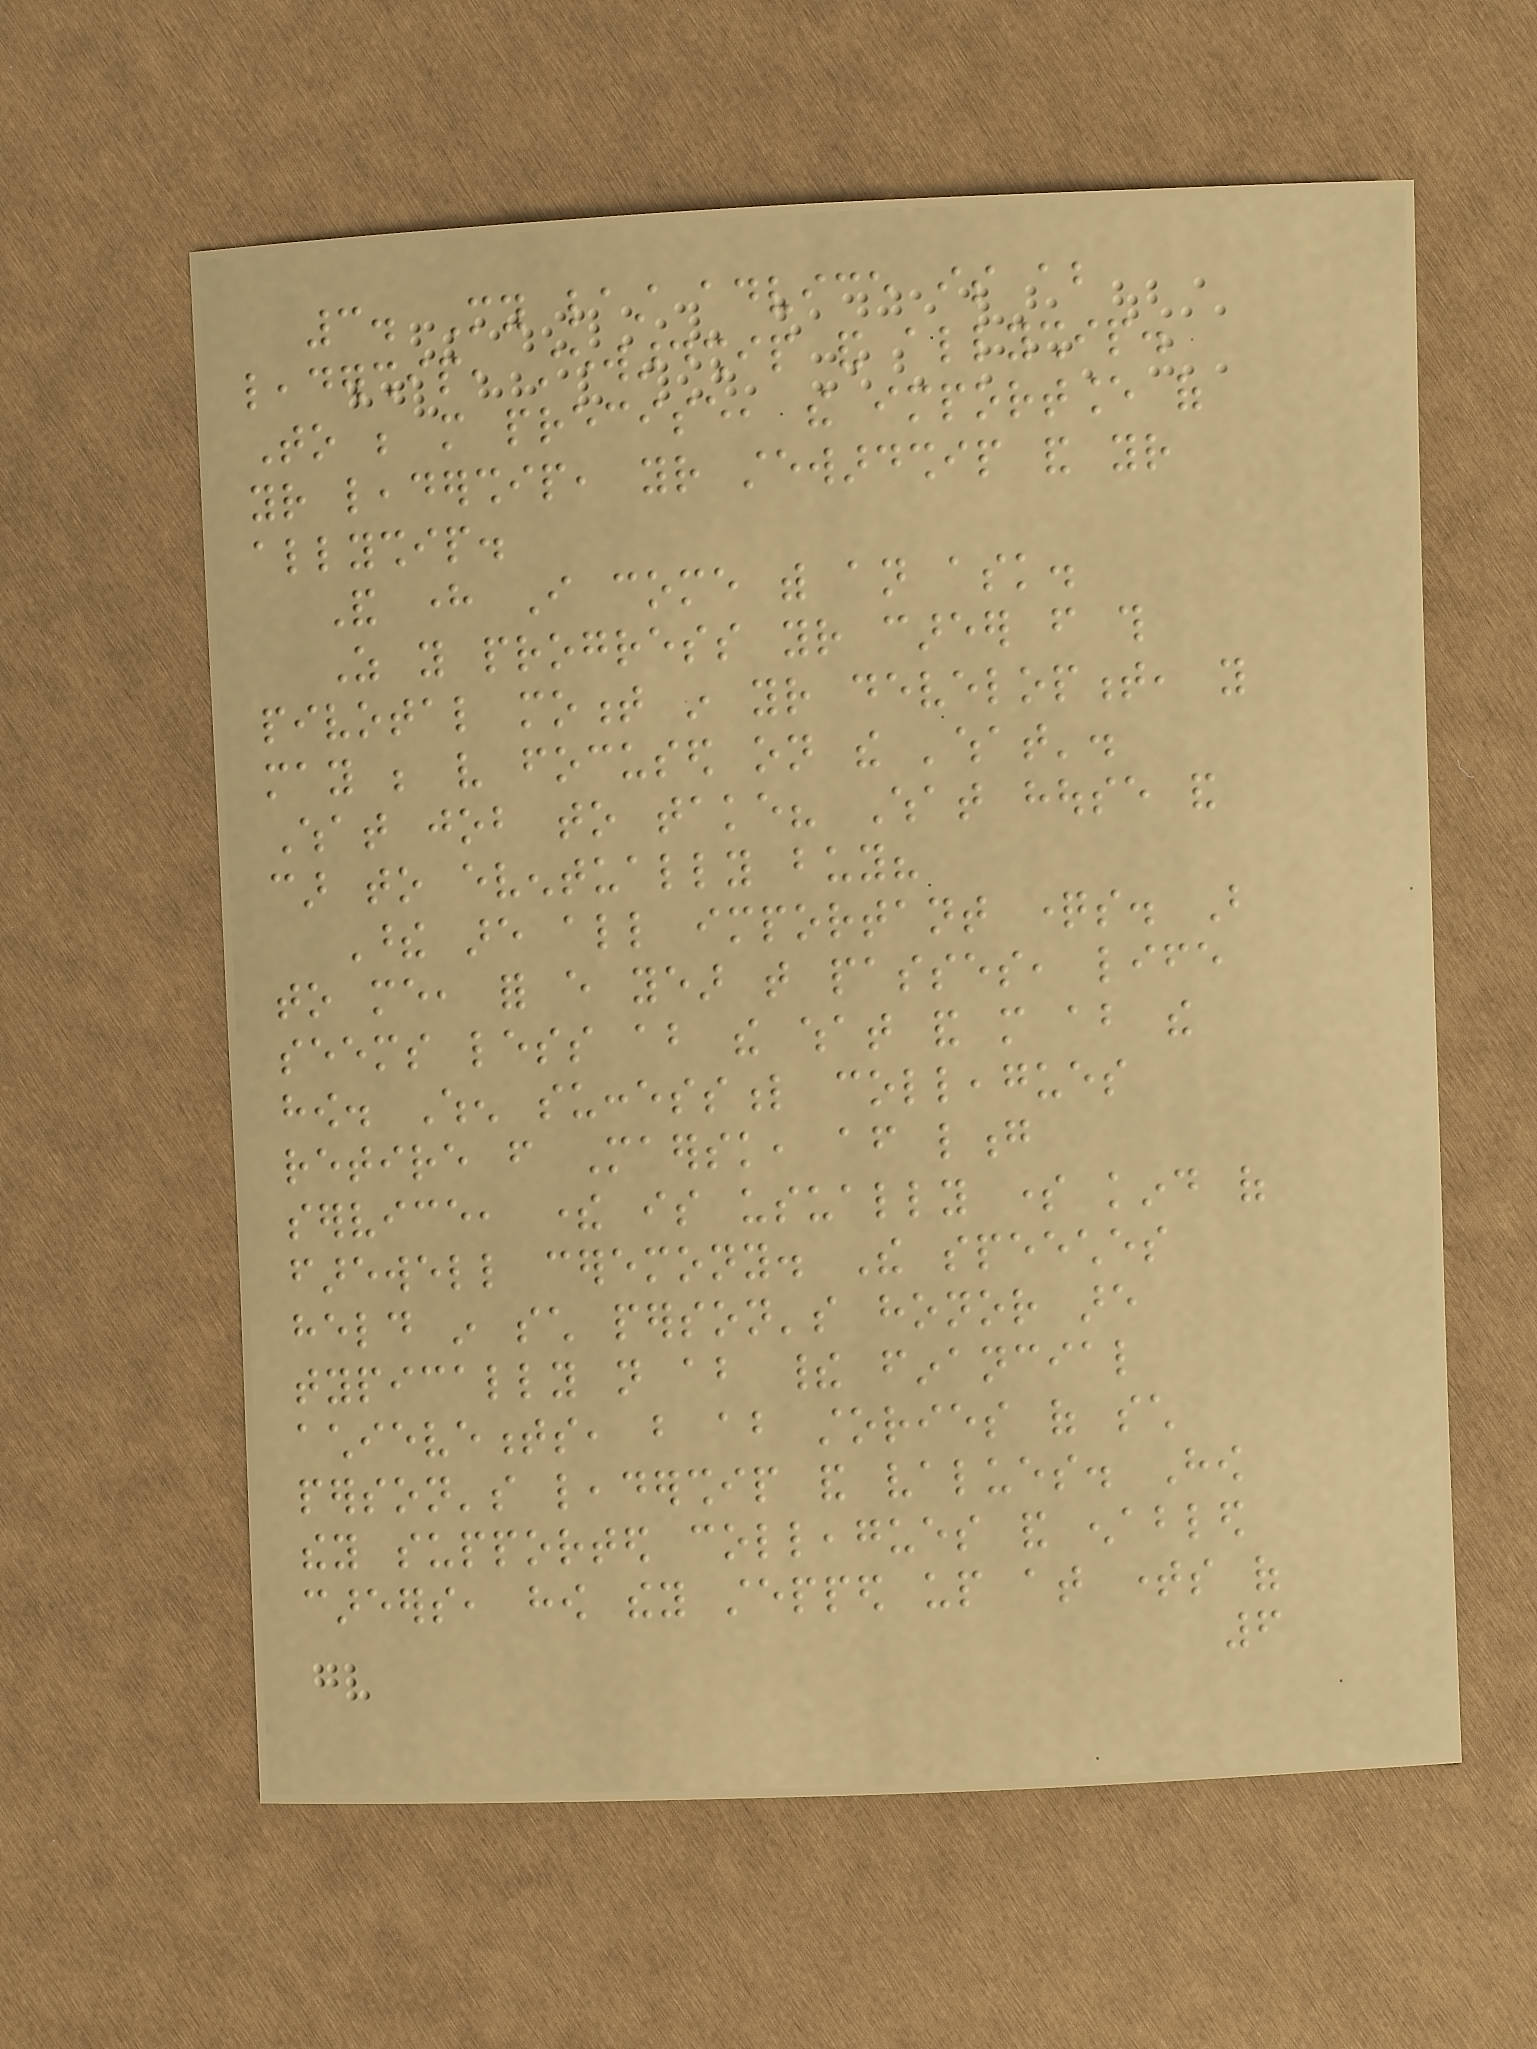3. My last advice is about
leadership, stewardship and allyship.
To be more precise, the importance of
your leadership, your stewardship and your
allyship.
And here I come with an ask.
As you progress your career from this
pivotal moment in your development, you
may be very focused on the 'what'.
What job to take? What house and
car to eventually buy?
These are all important questions. But
to me, for every year that passes, life
seems less about the what and more about the
how. When successful colleagues
retire from Maersk, after long
service, there is usually some kind of
farewell ceremony. The speeches
held in such person's honor are
typically not about their financial
achievements, but about stories of such
person's leadership and values. How
they supported colleagues and enabled
careers, how they stepped up at times of
6
